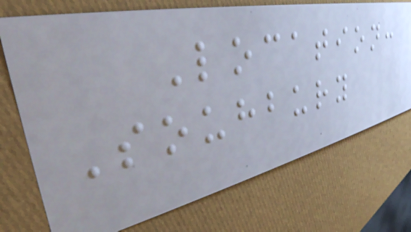Location:
Souhbury
